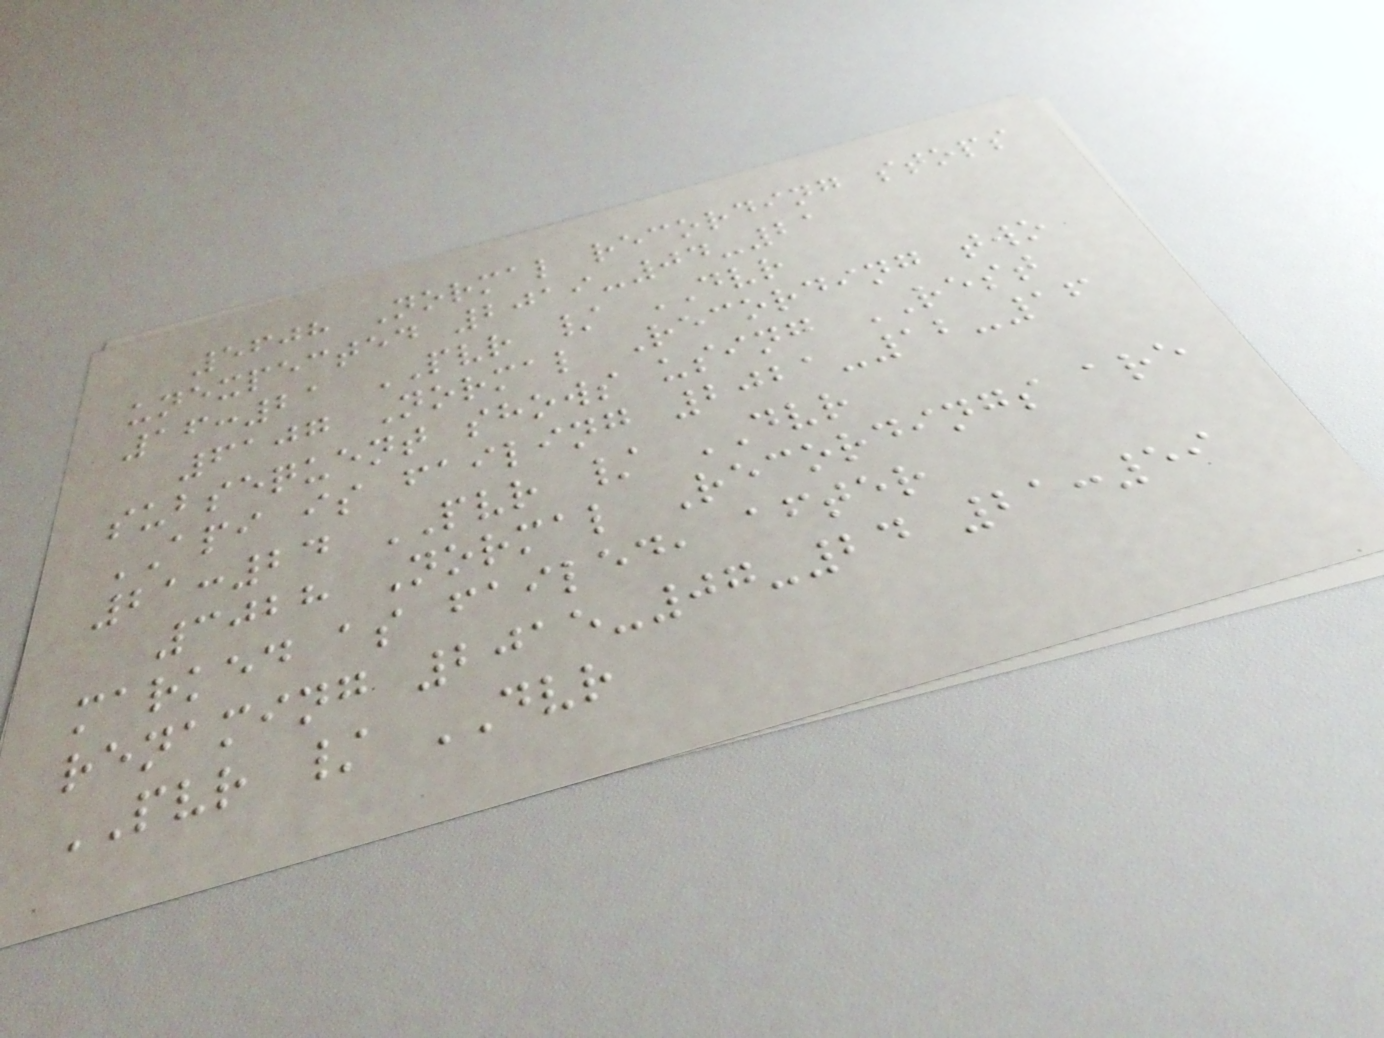5608 Normal recording stops
unexpected 2019-04-21
16:21 PVR / DVR
6107 Normal Recording two
subsequent shows using REST
API is failing 2021-12-16
21:24 PVR / DVR
3028 Normal Recordings are
marked as failed, after
renaming 2015-07-24 21:59
PVR / DVR
